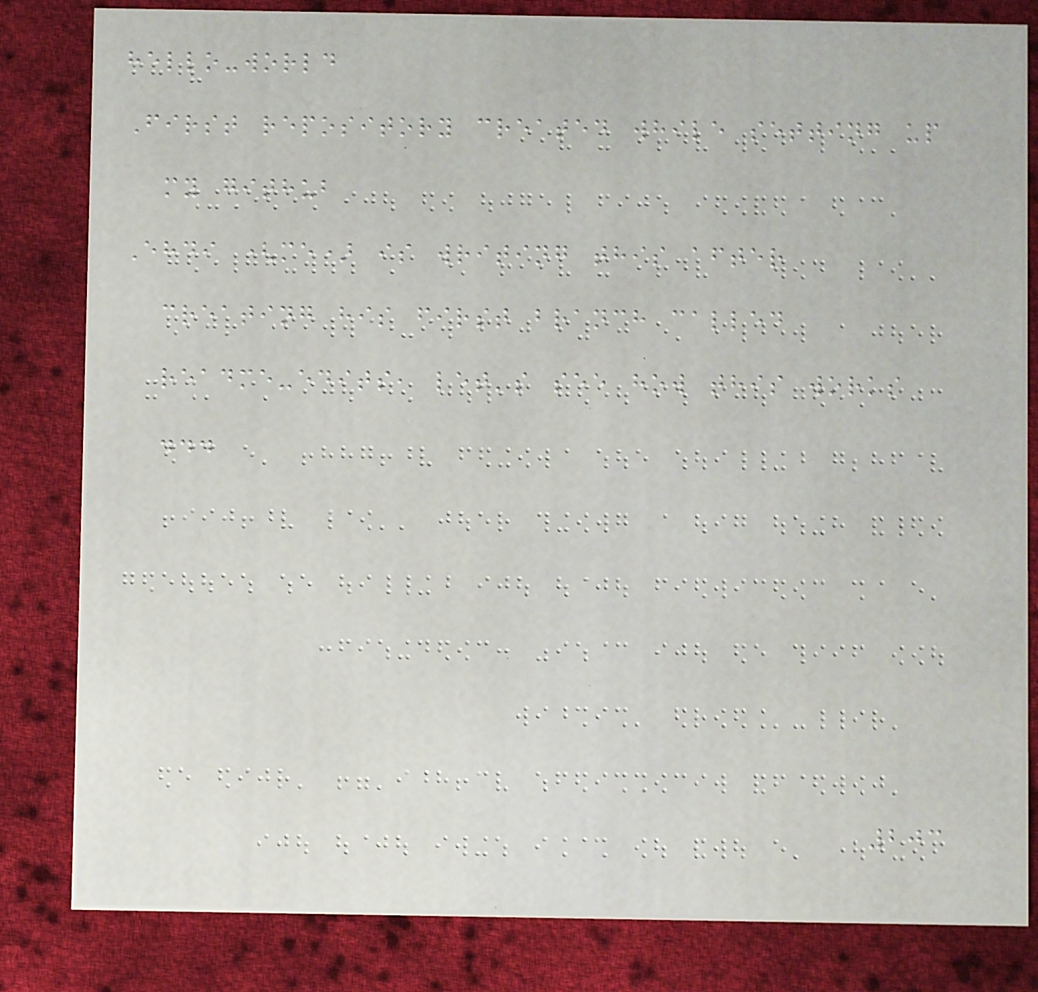hello-world
First repository created while setting up
my github
Ehdi (me) is writing this after
creating his first branch called
readme-edits, let's see how this works
...
203
